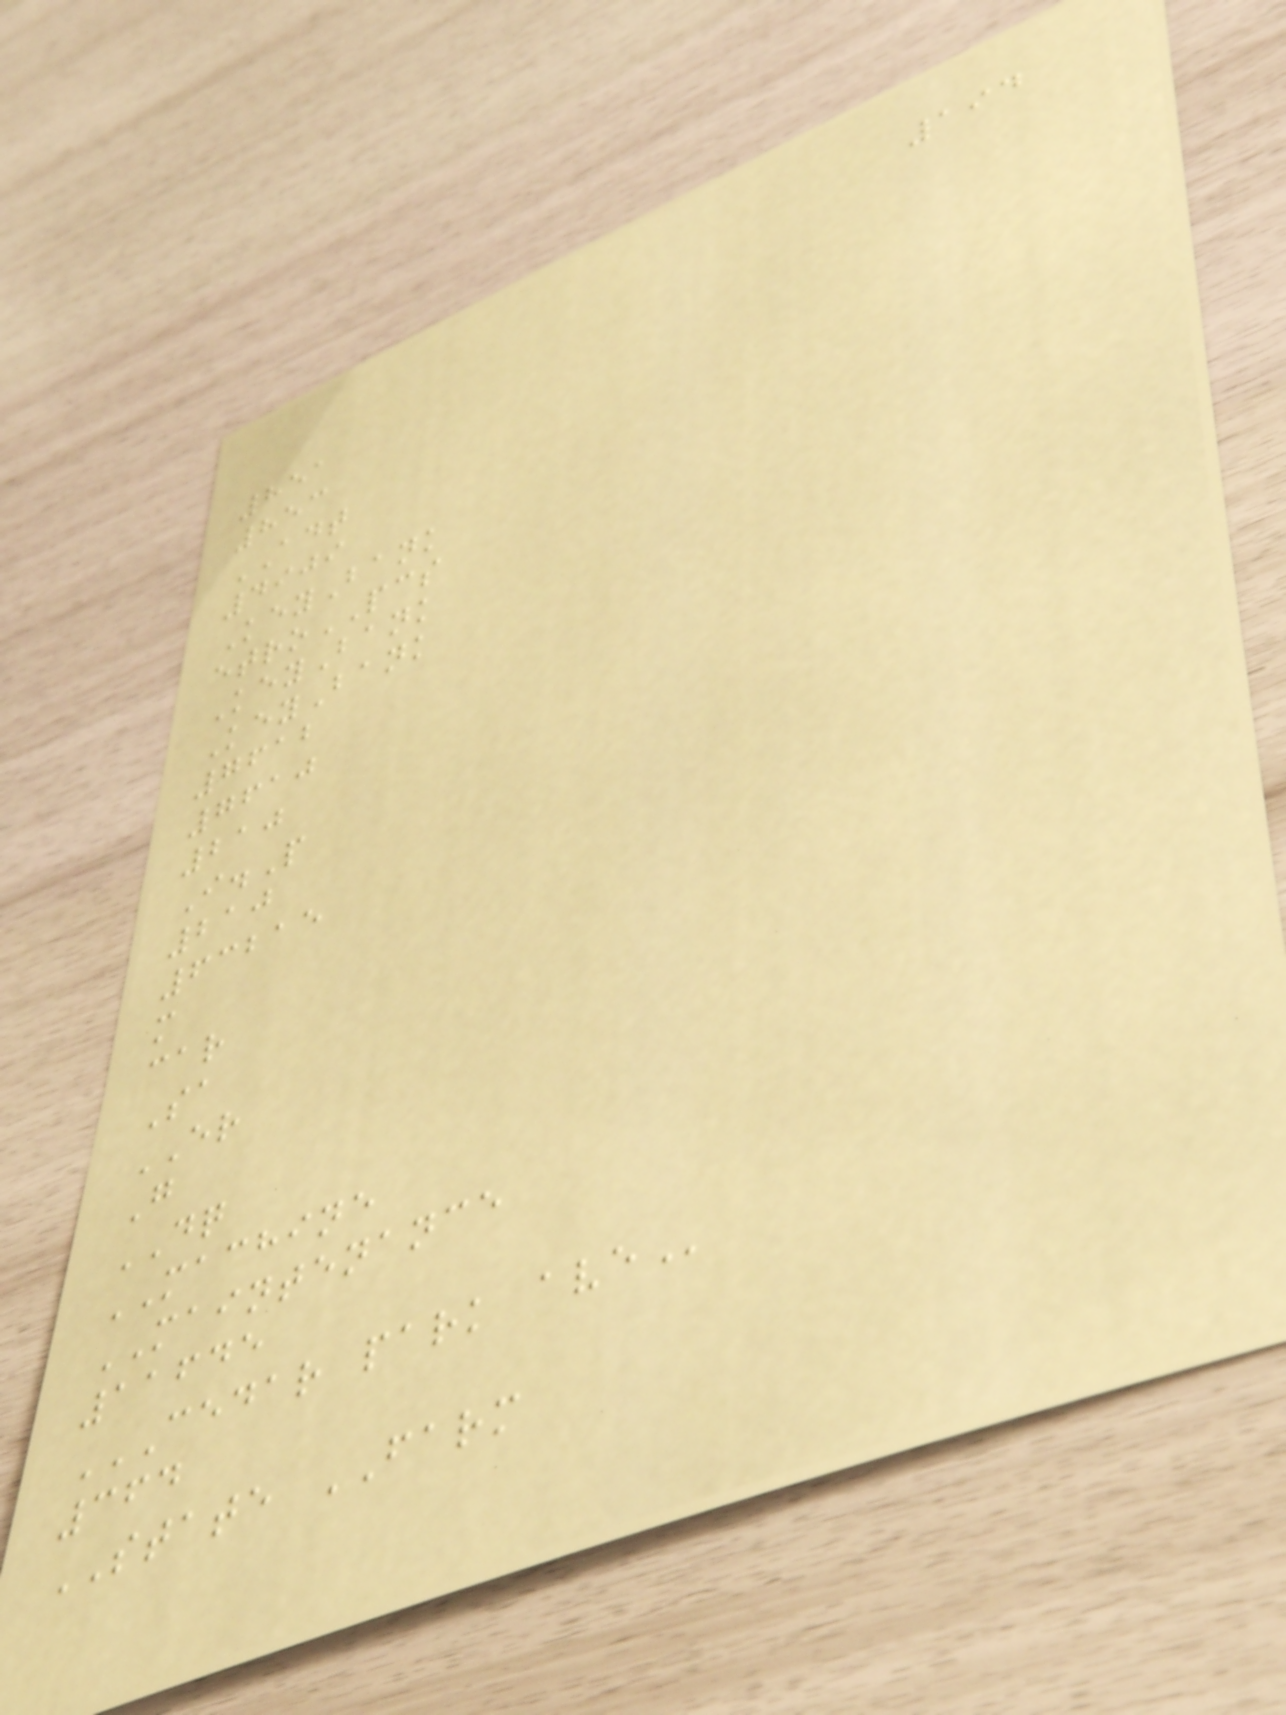194
851
853
ADT
4909
KeyBank
etroPCS
KeyBank
KeyBank
7612
7610
210
I.P
210
63215
m
car
Sa
ER
G
DQ
MACHINE
MAINTENANCE
11645
CEDAR PARK AVE
364
STATE FARM
